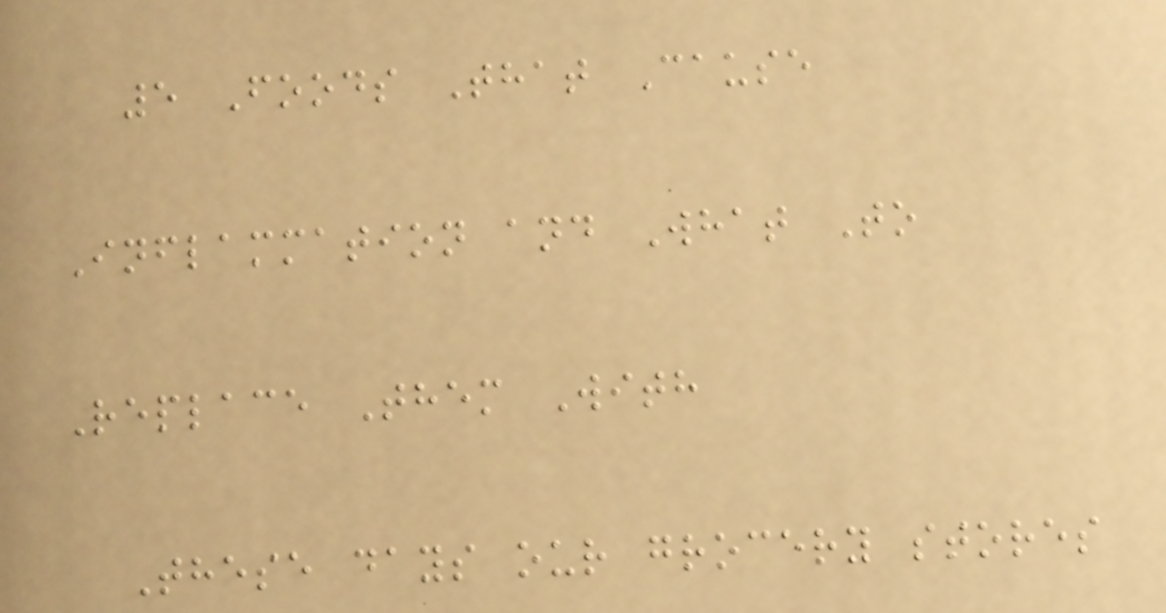5 Foods That Cause
Inflammation and What To
Replace Them With
These days our grocery stores
